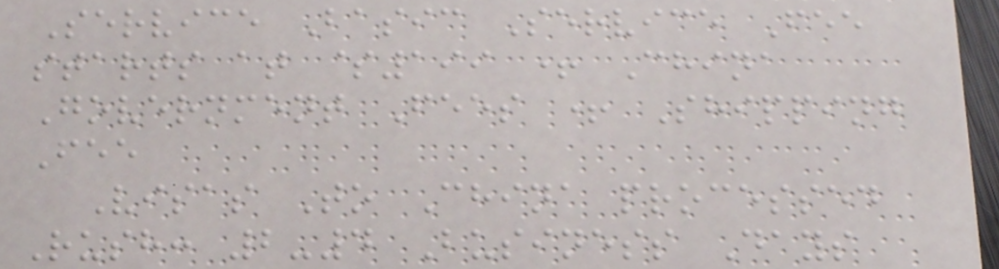Service Basic Service Fee
starts at $199 + China
Government Fees + Shipping
Fee
Visas To China processed
Rush: 2-4 Business Days
